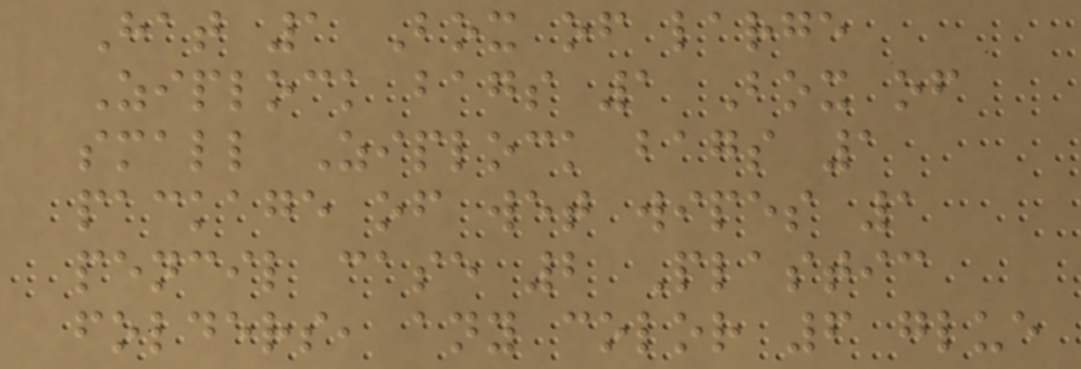Hat 1 Box of large
Ziplock bags 1 Box of
small Ziplock bags 1
package of wet wipes 1
pencil case 2 Plastic
folders, any color 6 glue
